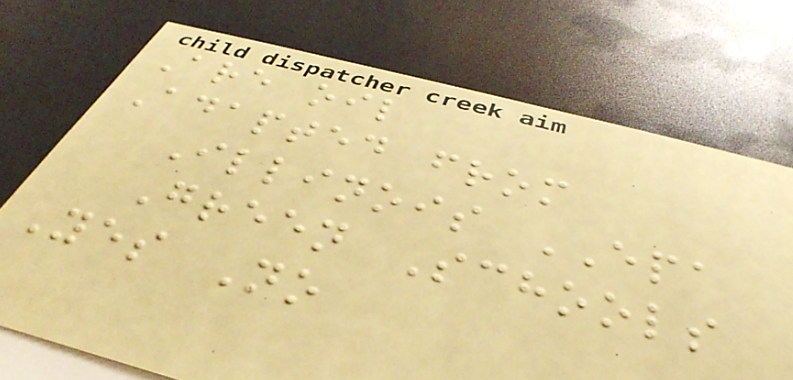Are oil
Adapted from
Illinois EPA
Green Schools
Yes No
